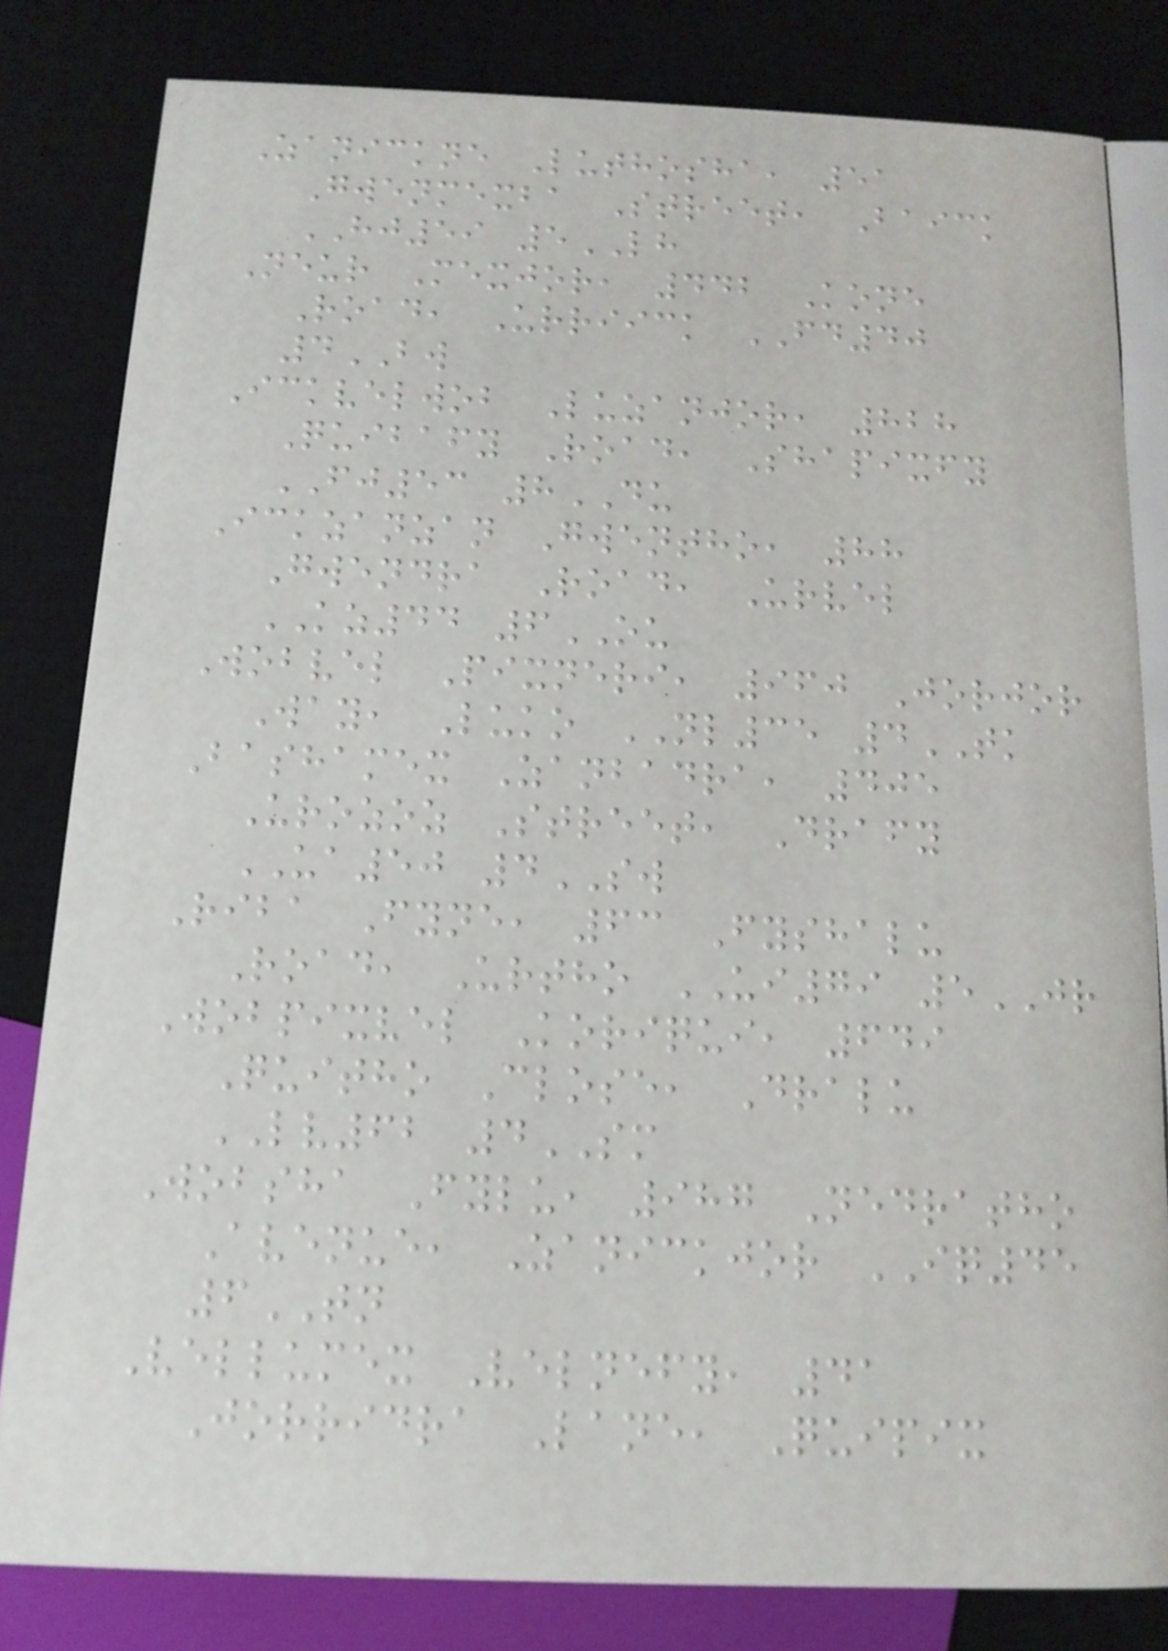Zanickne Luthosha, 51
Gwenmexba Street, Baick
HJ59 5LH
Neur Mexjor, 442 Kone
Road, Urriick FD40
4BW
Ickvelwob Luzanjor, 828
Quibafy Road, Shapixfy
FJ53 8DU
Ickzanzan Gwentho, 88
Gwendra Road, Urvel
KZ44 6OU
Wobvel Pixneri, 960 Jorjor
Way, Luko NL35 4TK
Bashamex Zanbadra, 405
Urozoz Street, Drafy
UA50 4SW
Riba Fyne, 63 Fyshalu
Road, Urtho UI79 5JR
Wobpixvel Koriqui, 649
Quitho Close, Dralu
LV62 4SM
Wobsha Fylu, 987 Nedratho
Avenue, Zanickjor IQ45
6TN
Vellumex Velnefy, 41
Jorridra Lane, Quipix
